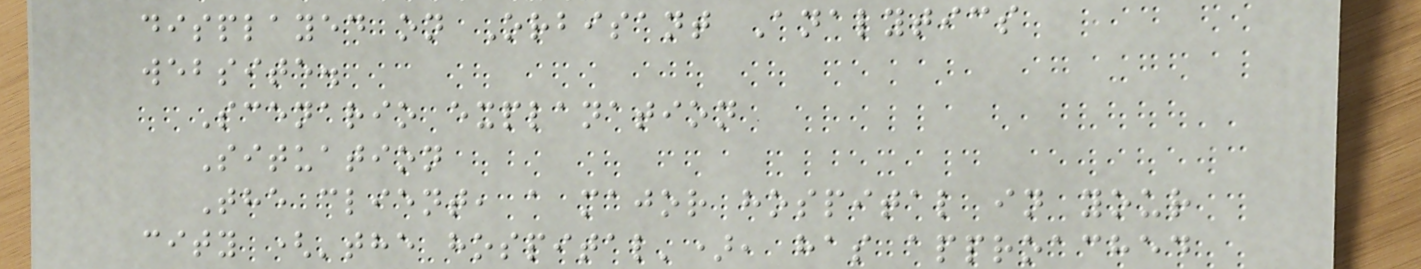displayed on Orbisant Analytics
website.
Scenario explanation
Situation
The client, a major hospital in your
city ('the hospital'), has approached
